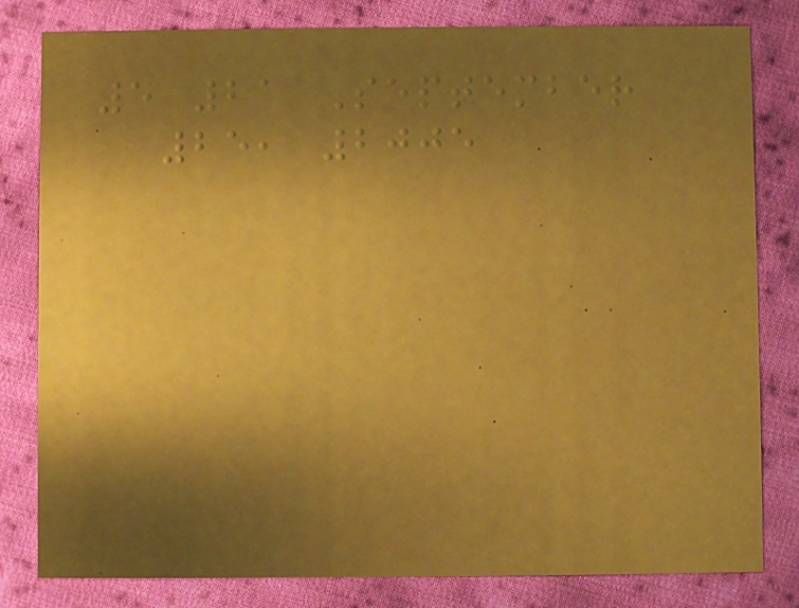5 21 September
25, 2005
